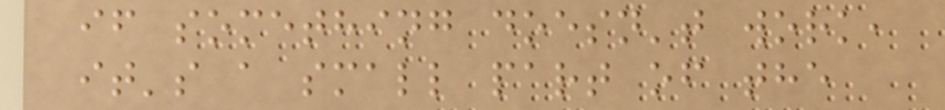if something doesn't work,
it's a small part of the
